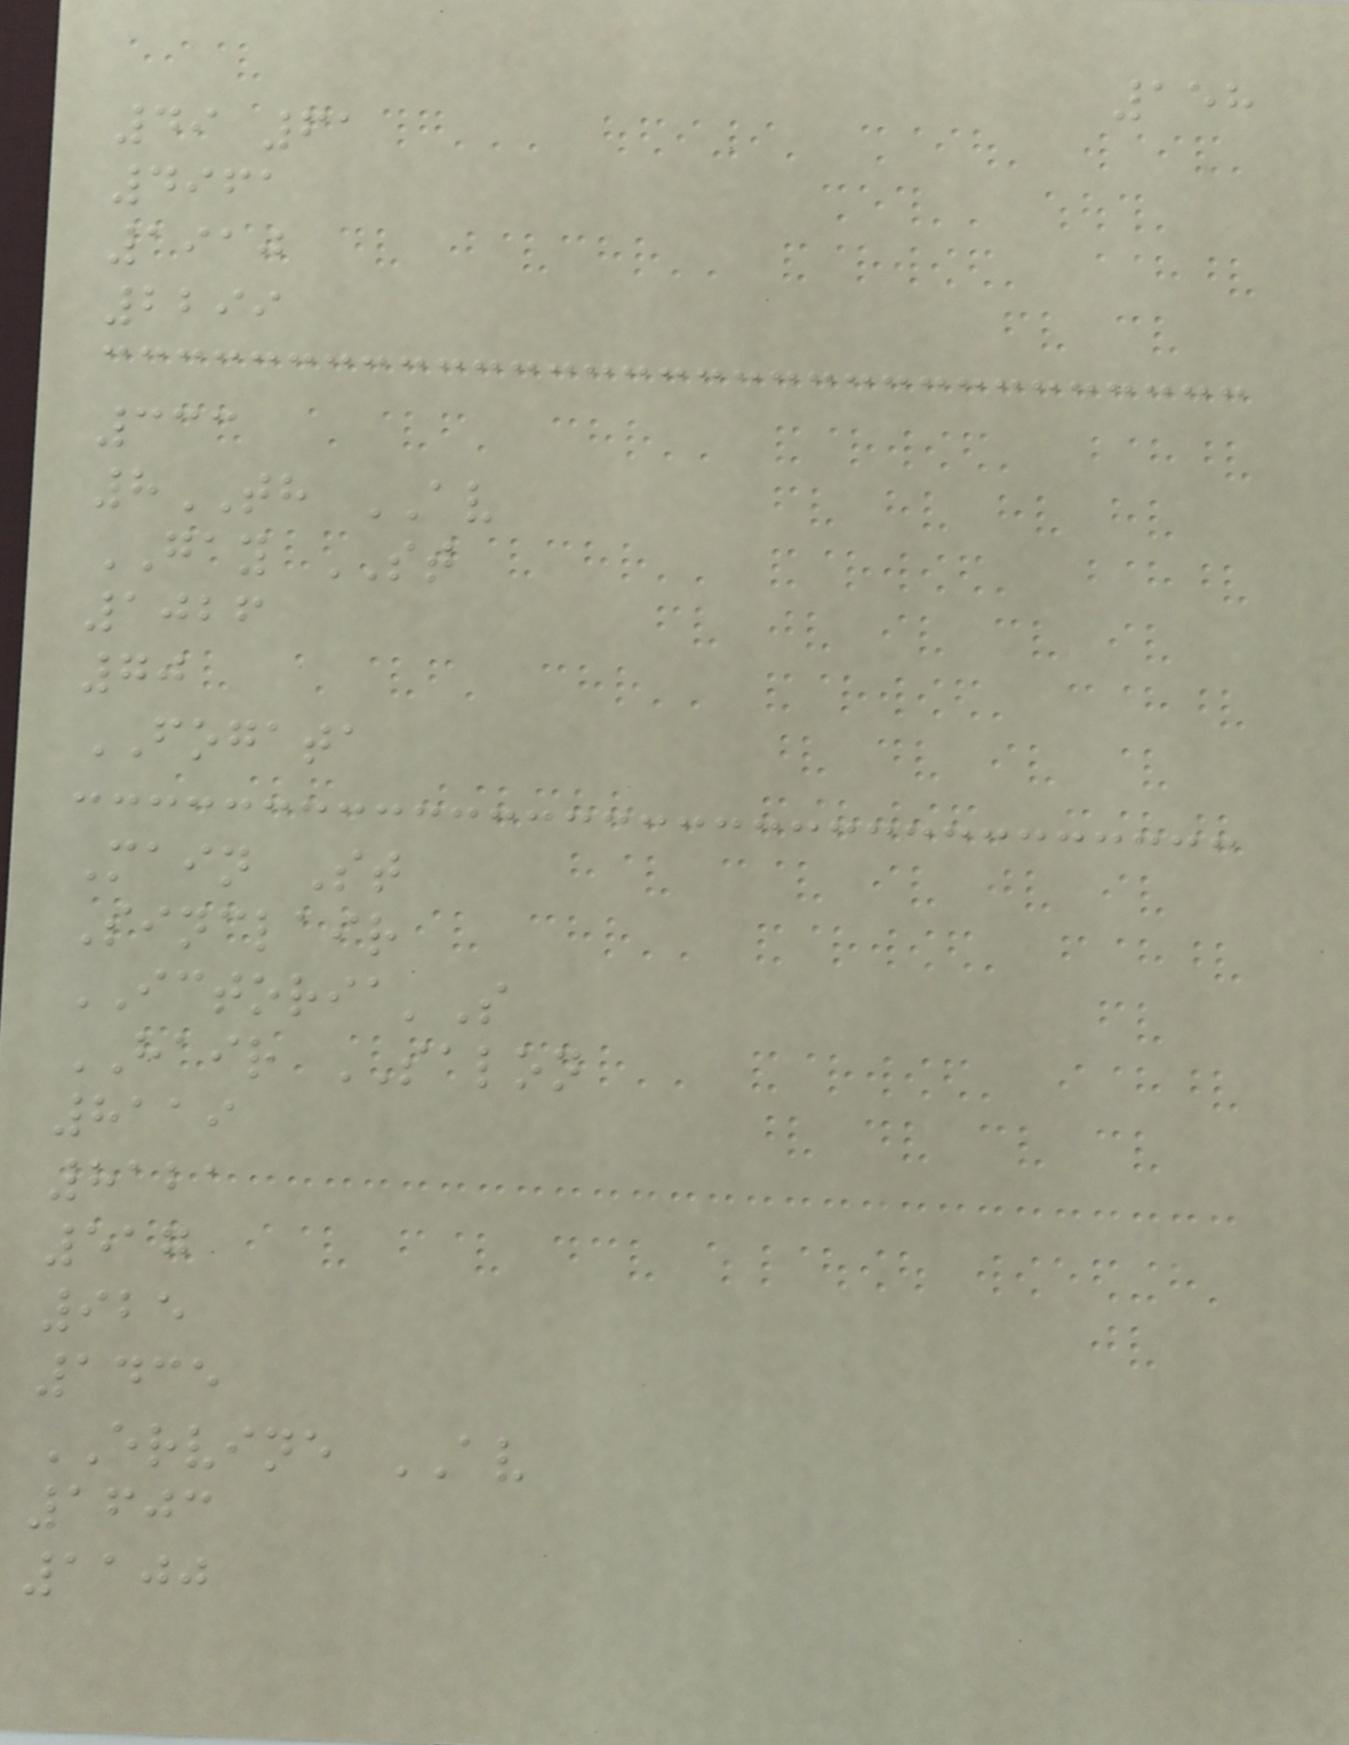158
49 61
4961
1910
2299
333
8TH AV
GAY ST
1026
70
FOGATA
Main St
Sinclair
ICTORIA'S
HAIR SALON
8119
8121
517
925
1435
ERVINE AV
1603
1100
